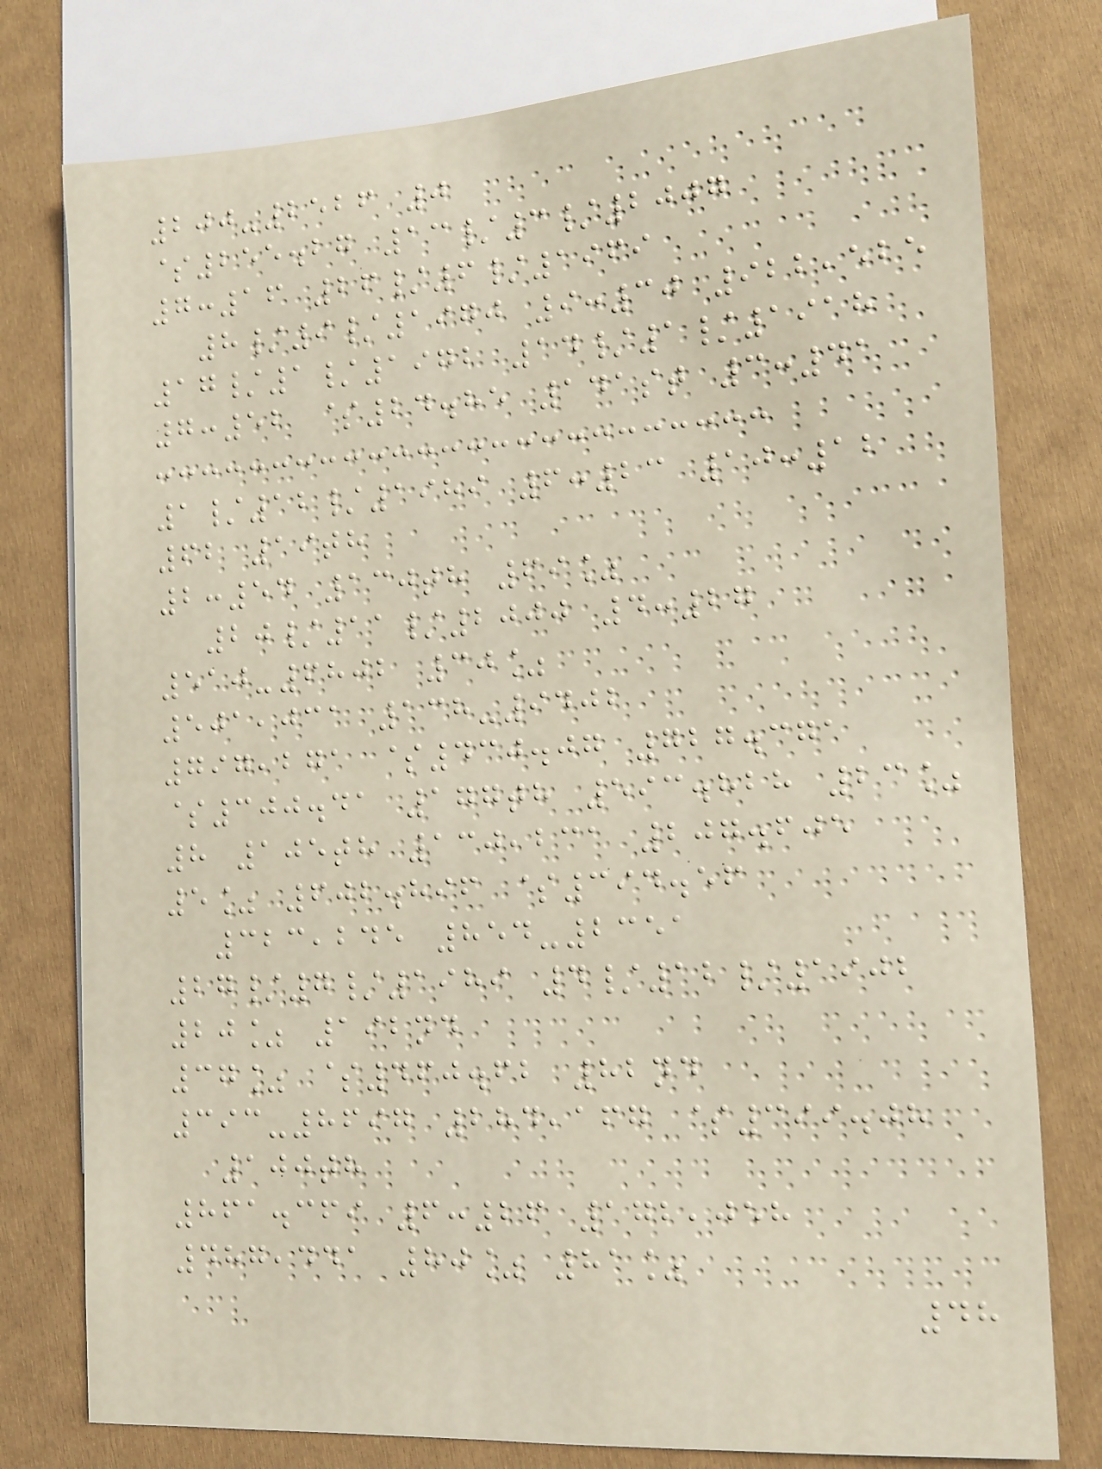200-2526 0
$255.27 13/3/2007
7:16 26/6/1969
8/9/1970 9:30 922,525
17/1/1972 14/1/1918
7:52 $24.85 141st 3:41
1/12/1989 6:23 10:12
62 19th
2:54 130th 69%
20/11/2000 4:27
510-6802 30%
501,031 138-9402
797,271 $430.07 727.371
$300.41 177th 593.828 23%
8 105th 130,231 207.605
5% 602.896 $394.56
323,245 854-2351
27/7/1989 4/12/1902
20% 192nd
37% $460.62 82nd
393-8697 284,167 $399.08
100th
861.369 6:26 172,058
487,441 80% 81%
48
